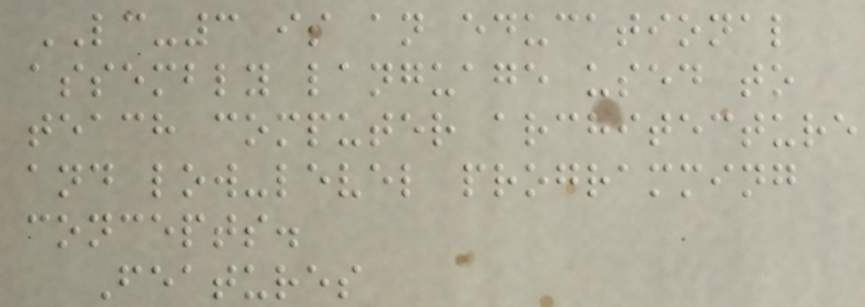LC-3 is an educational
assembly language used to
teach computer architecture
and low-level programming
concepts.
Features
